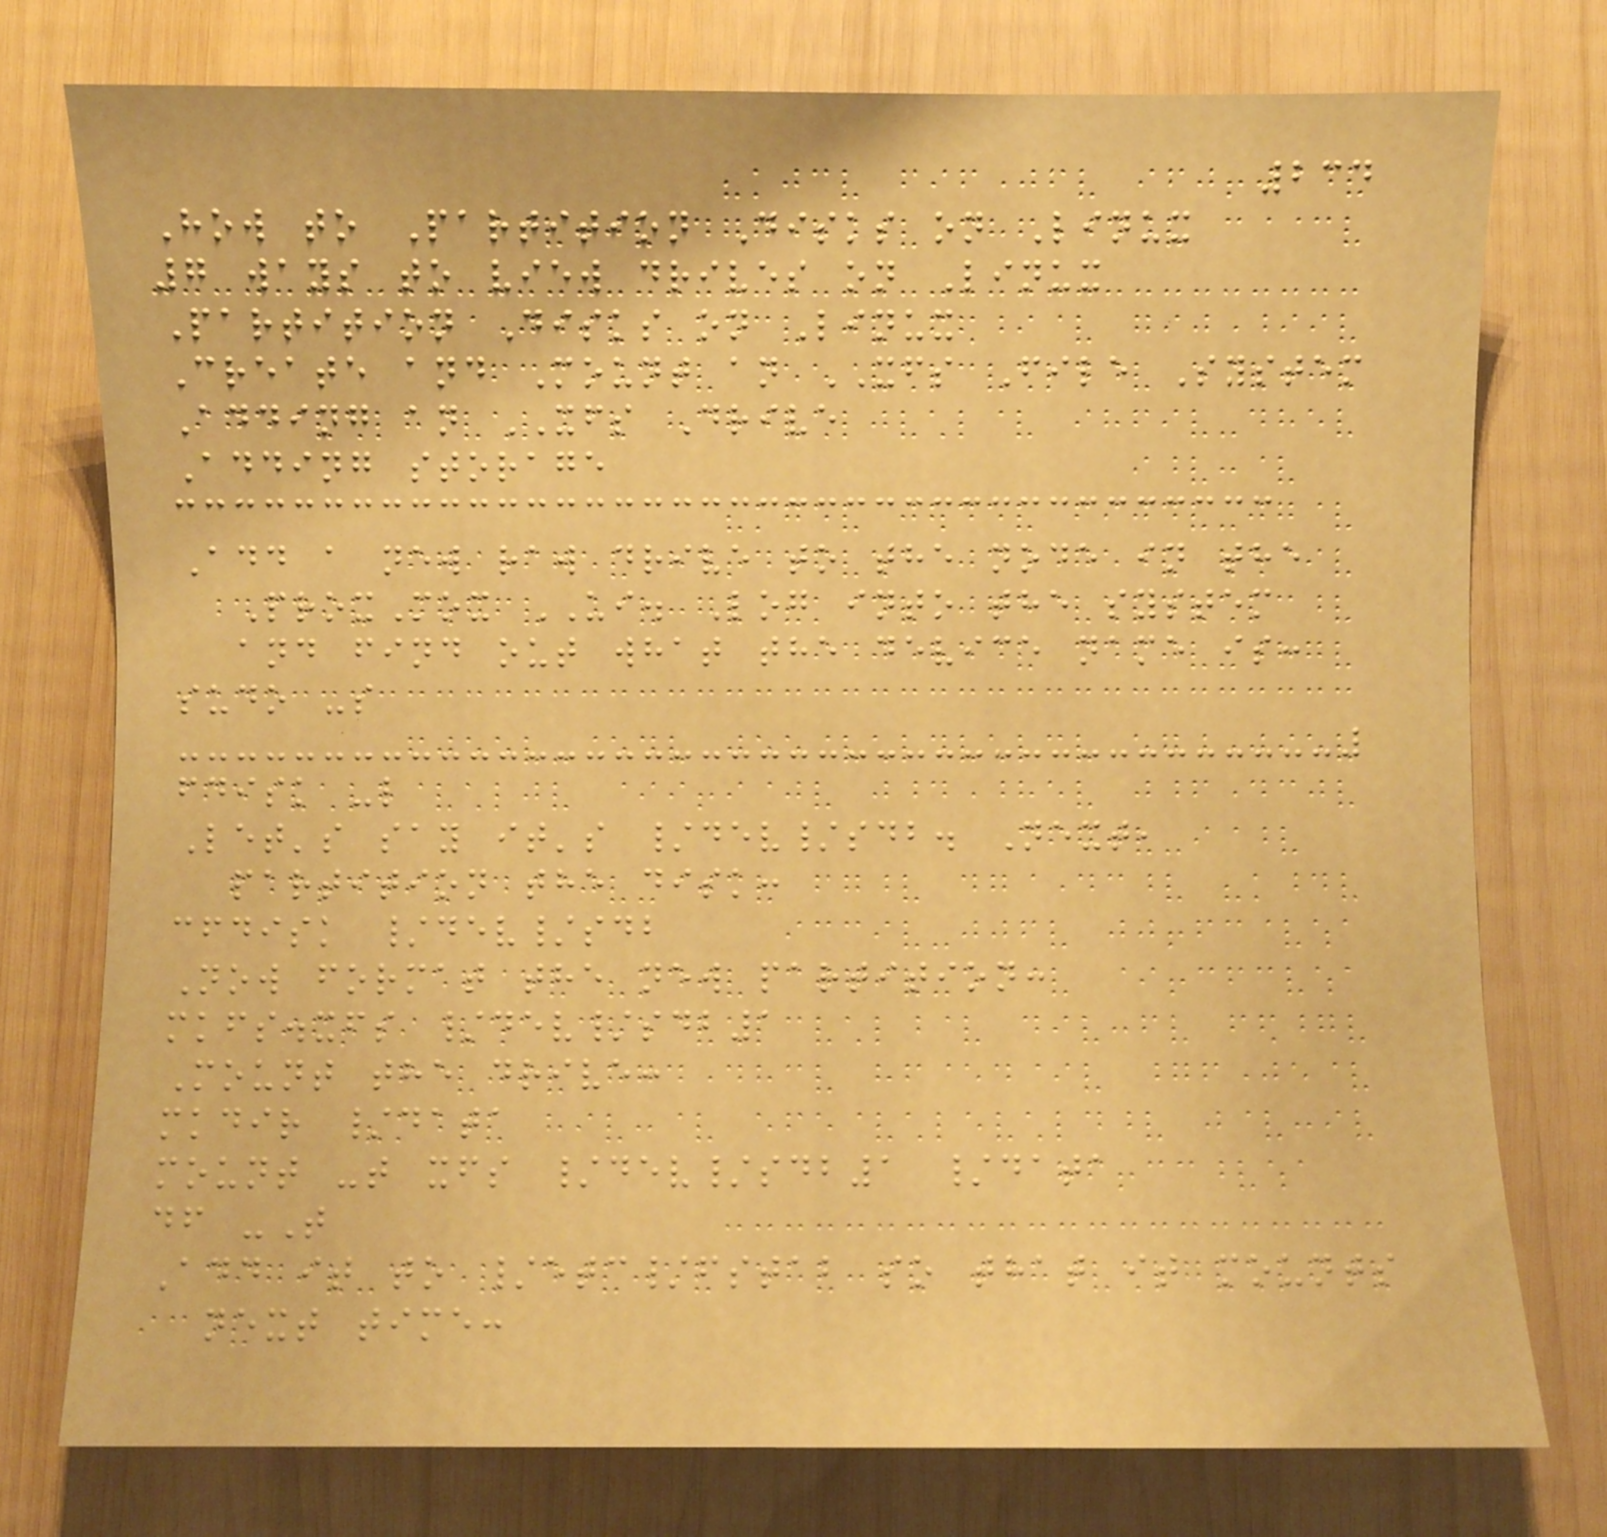234
How to Partition Disks on Linux
7 ways to view drives on Linux
Partition Disks on Linux
Create and Mount an XFS File System
Adding an XFS Drive
Adding storage
Add a new raw drive to the node in the
ProxMox UI. Log into the system
and find out what the device name is:
sudo -s
fdisk -l
Let's say it's /dev/sdb. Next,
partition the disk:
cfdisk /dev/sdb
Now format the new partition:
mkfs.xfs /dev/sdb1
Mount the drive:
mkdir /data
mount -t xfs /dev/sdb1 /data
df -T
Add it to /etc/fstab so that it mounts
next time:
